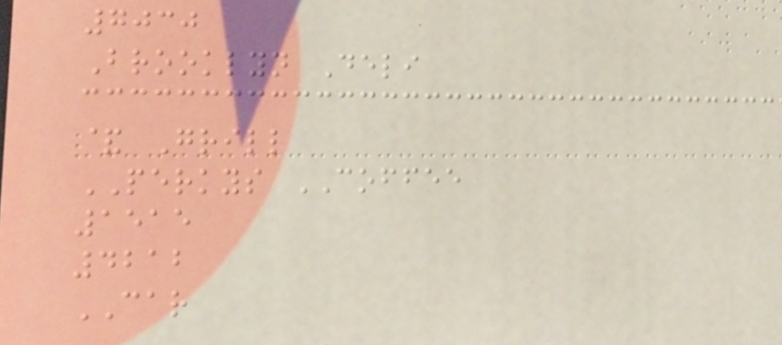7030
Brooklyn Deli
& Grill
PERKYS COFFEE
1515
4212
CAR
